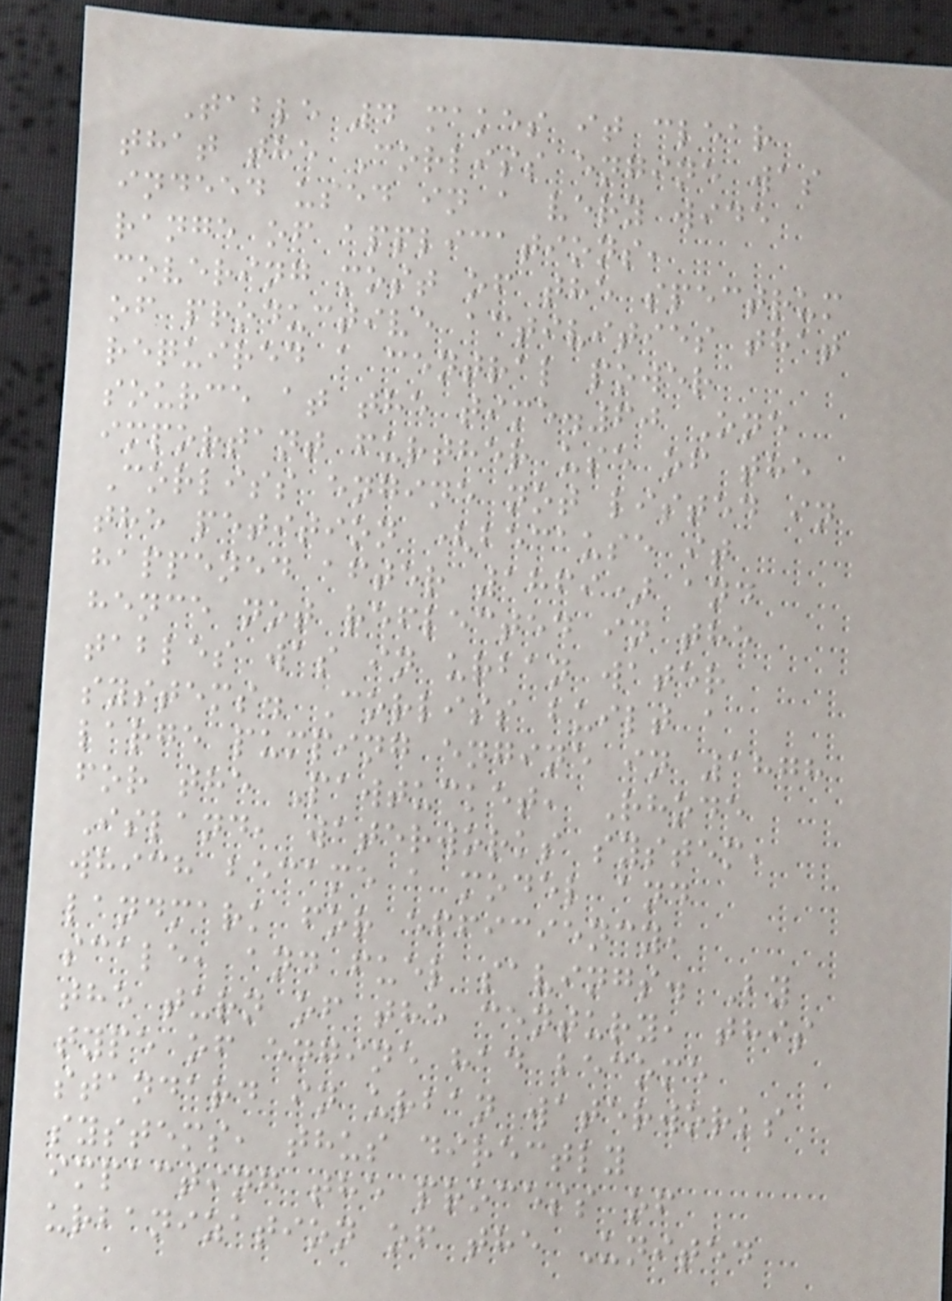Table 4 makes it clear
that the Corliss engine was
indeed used in a very wide
range of applications,
covering most of the spectrum
of productive activities that
required a central power
source at the time.60 One
important further use of the
Corliss engine not listed in
the petition (because it
happened after 1869) and
hence not reflected in the
tables was in urban water
systems. Corliss built a
large pumping engine in 1878
for the Pawtucket, Rhode
Island, waterworks system,
which became a model and
landmark for efficiency,
scale, and fuel savings. By
the turn of the century, this
type of engine had become
standard in urban waterworks
systems, thus directly
impacting the process of
urbanization of the United
